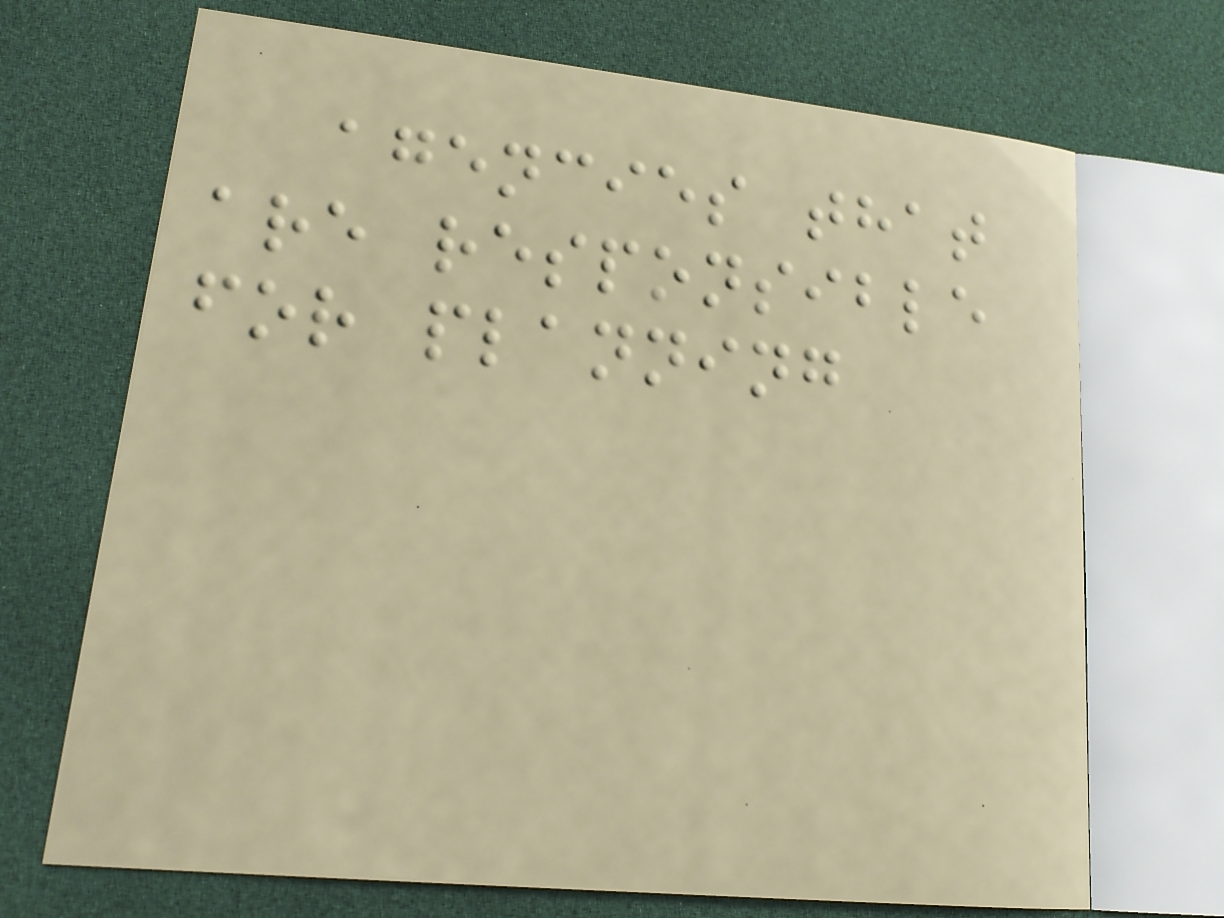agencies that
are responsible
for planning
